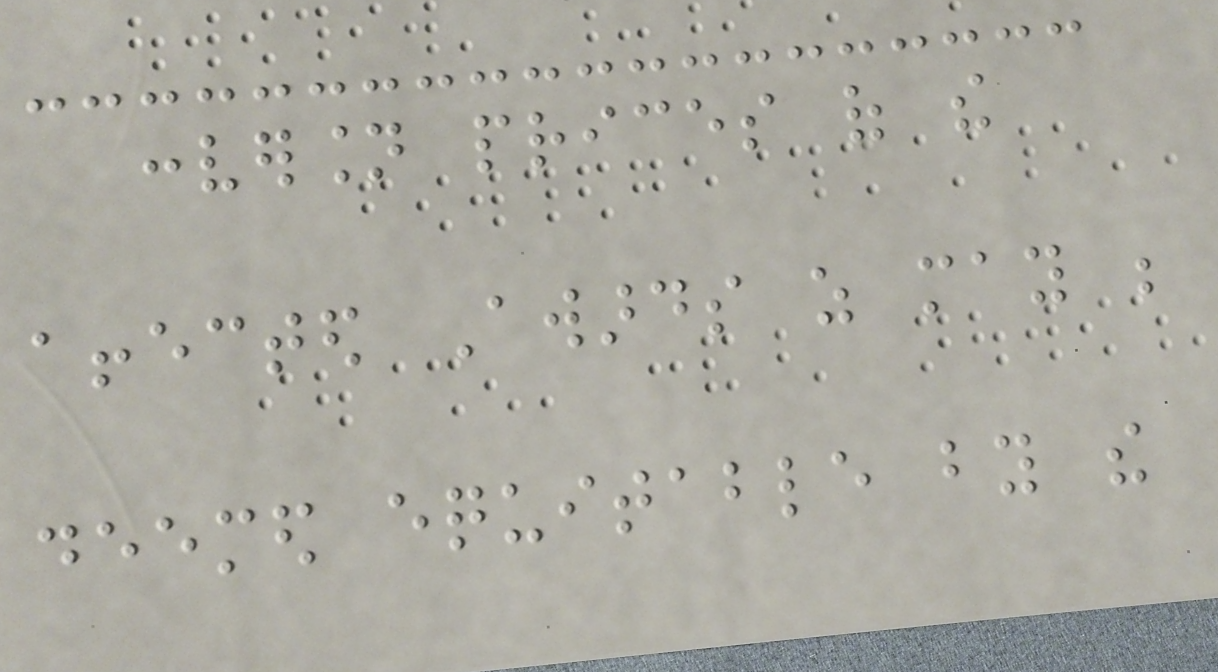conversion prices of the
affected Awards as may be
deemed equitable by the
